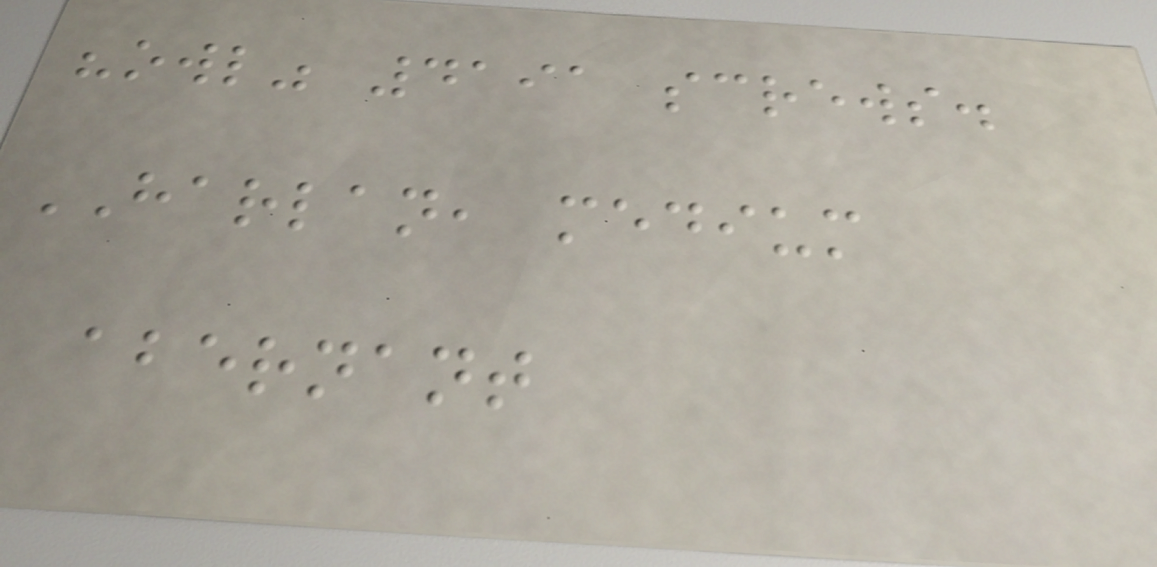"owl" 4191 screws.
HARLAN, medium
abernant
